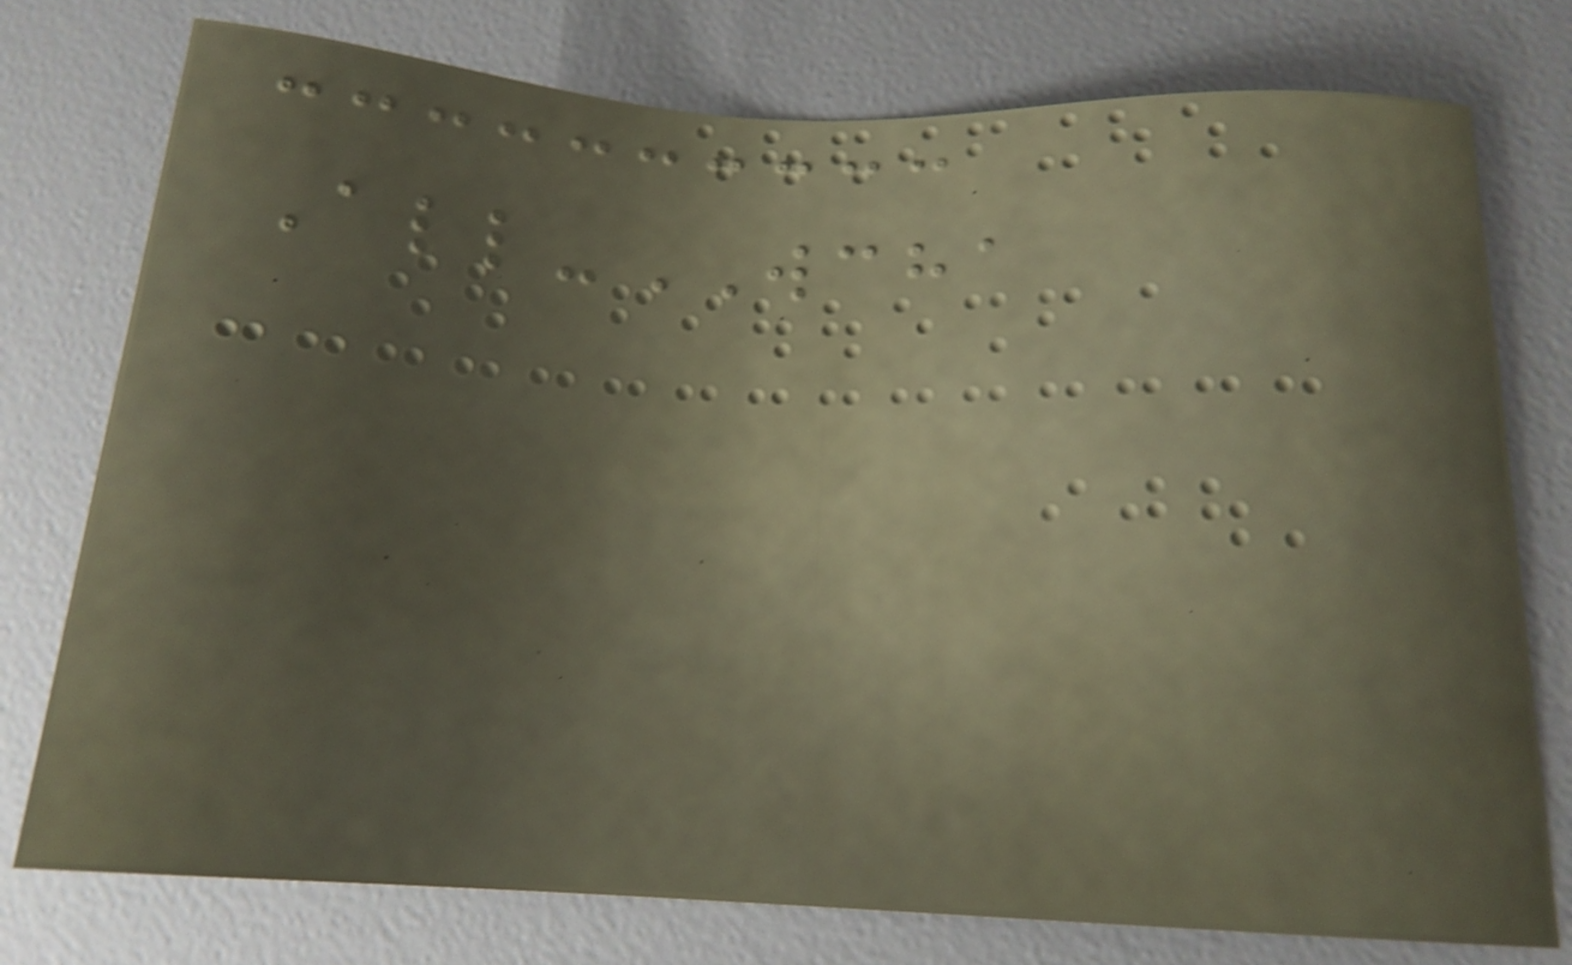All-WCHA
